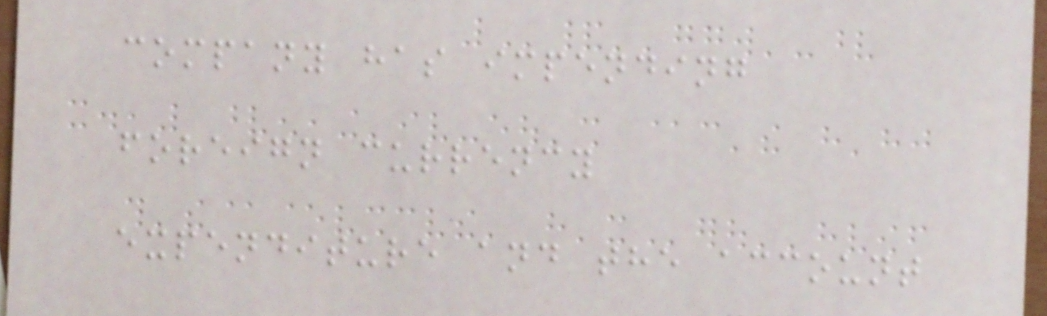company has impending
foreign currency
expenditure and the account
